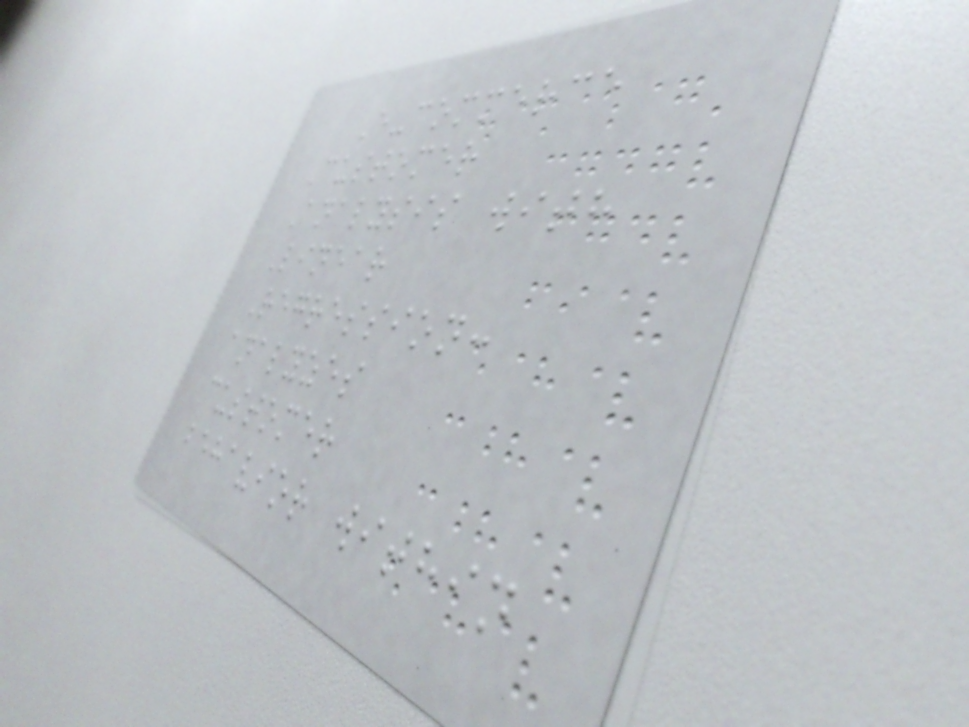E-commerce
Customer
Analysis with
Linear
Regression:
analyzes
customer
behavior within
